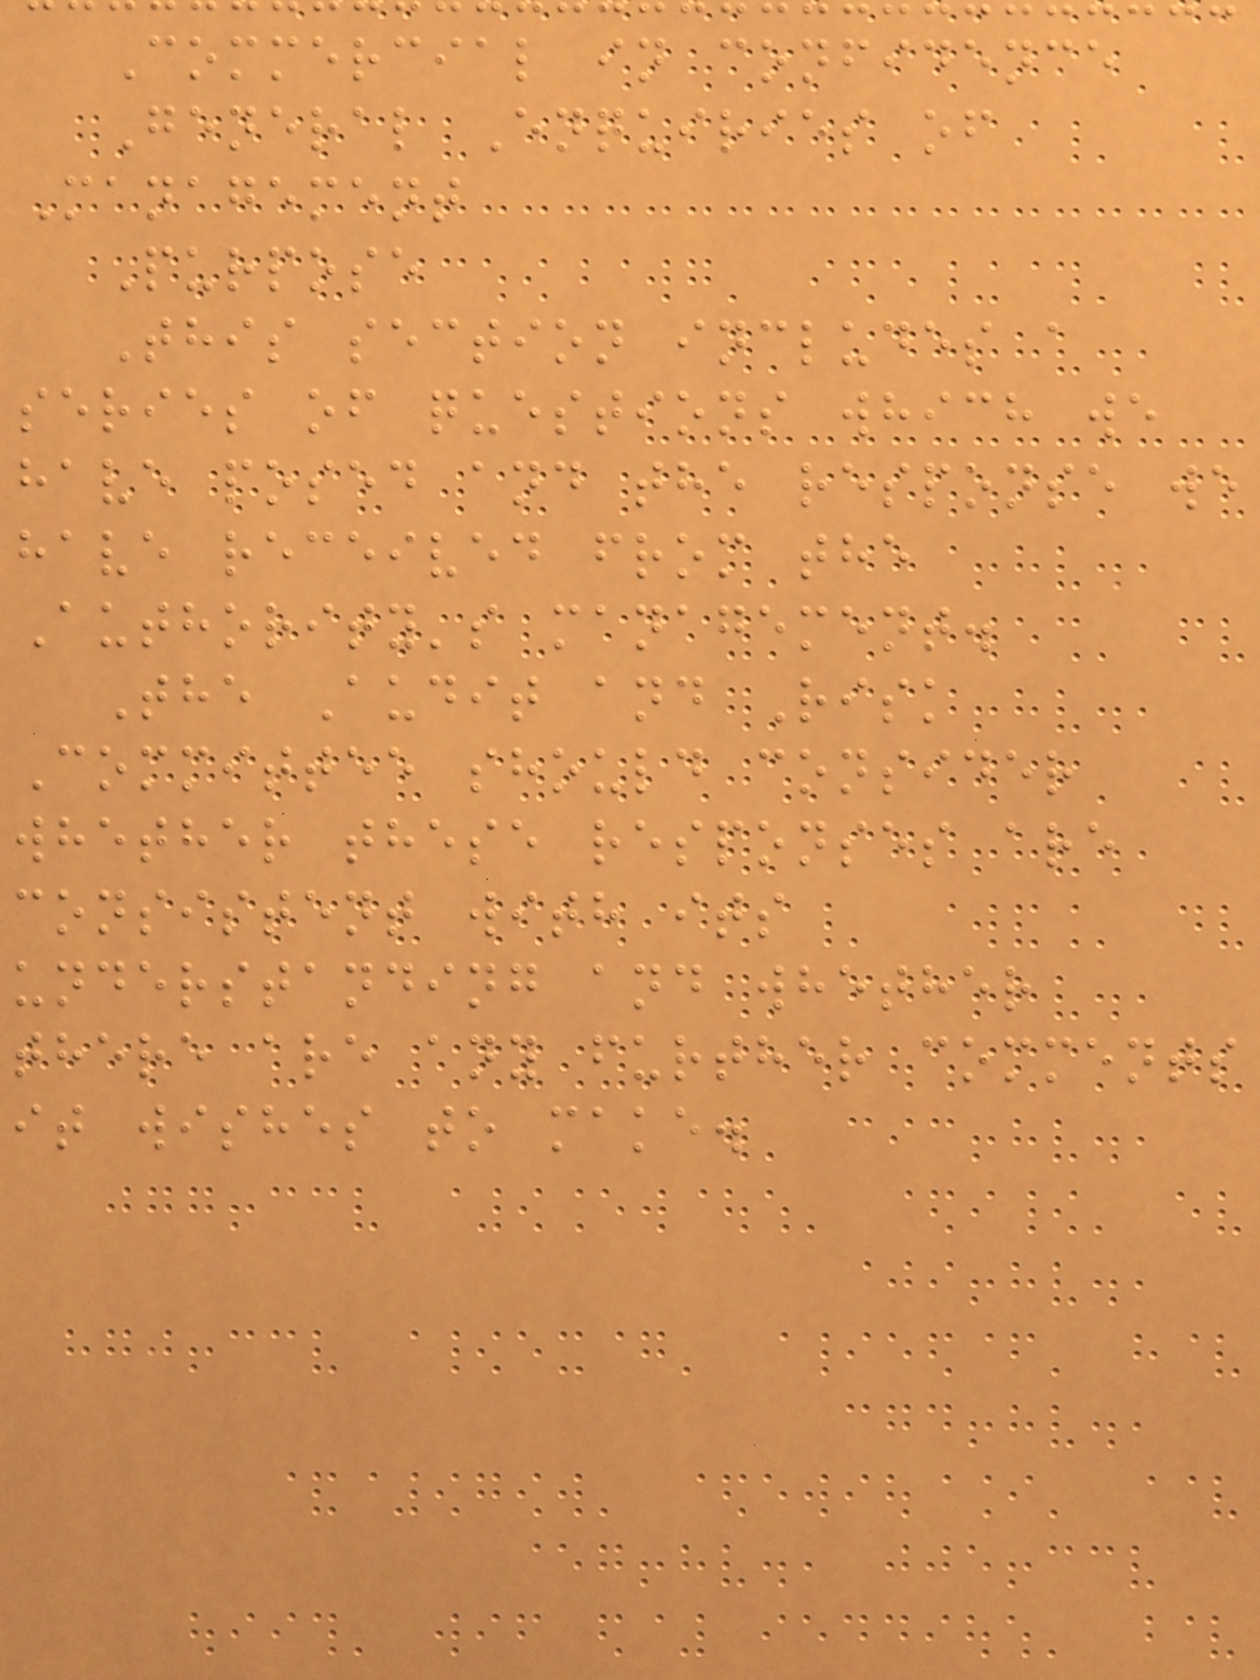Commercial in confidence
General Enquiries of
Management
Purpose
This section includes a
series of questions which we
have posed and the response we
have received from the
Authority's management.
The Audit and Risk
Committee should consider
whether these responses are
consistent with its
understanding and whether
there are any further comments
it wishes to make.
